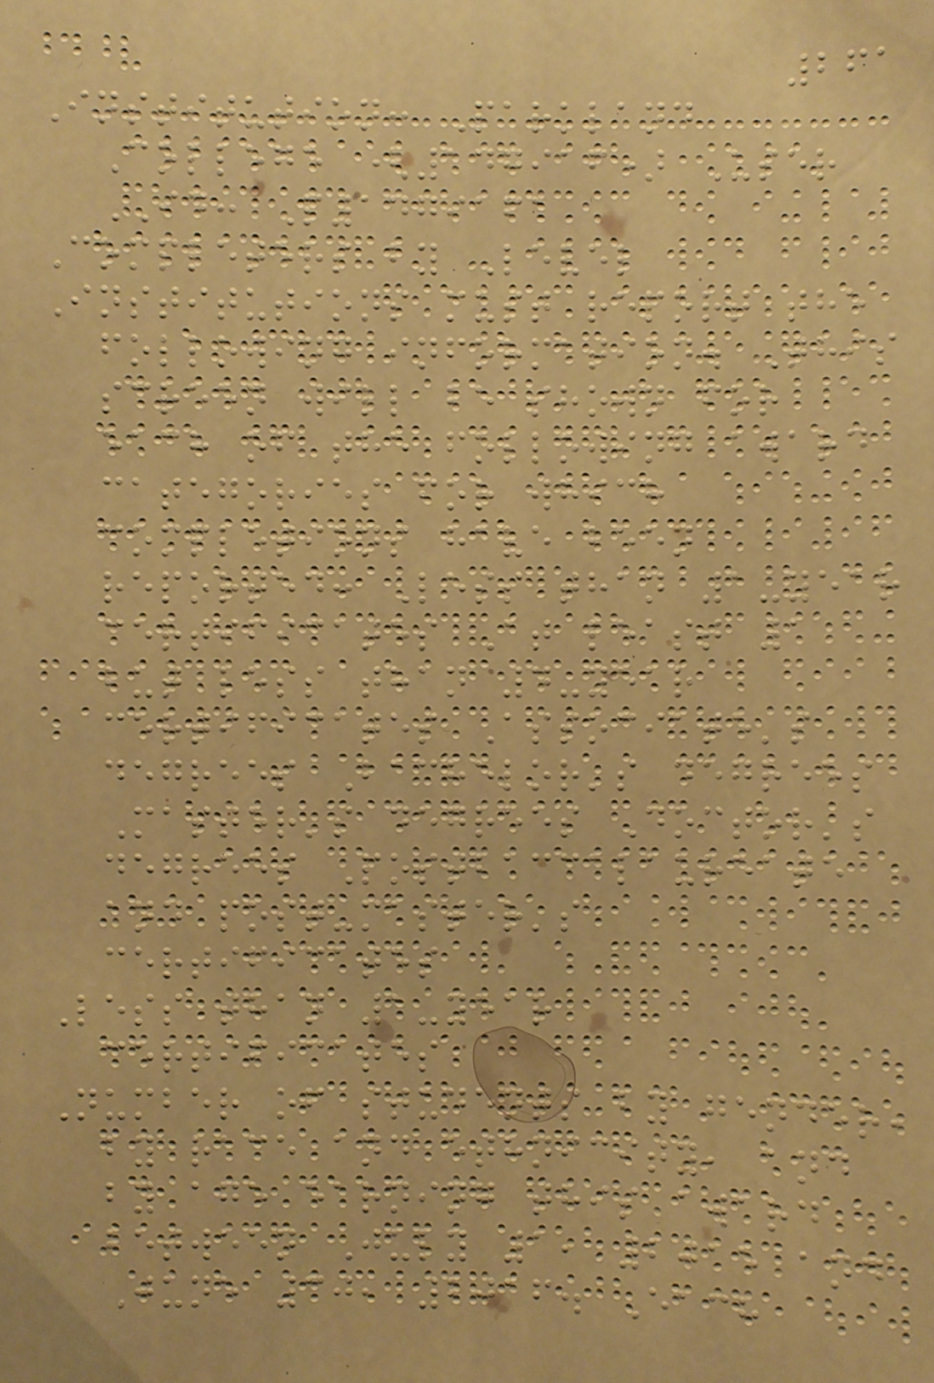261
Institution: Parkland
College (147916) User
ID: P1479161
Completers by Level
Institutions must report the
following information. This
screen will be shown for
each of the following award
categories for which
completions have been
reported: Less than 1-year
certificates At least 1
but less than 4-year
certificates Associate's
degrees Bachelor's degrees
Master's degrees Doctor's
degrees Postbaccalaureate
and post-master's
certificates
Less than 1-year
certificates
Number of students by gender,
by race and ethnicity, and
by age earning this award
between July 1, 2015 and
June 30, 2016. Each
